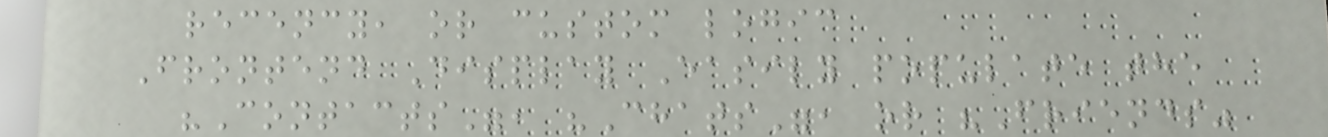recency, or custom logic
Frontend Display Easily populate the
"Contacts", "Chats", or "Friends"
